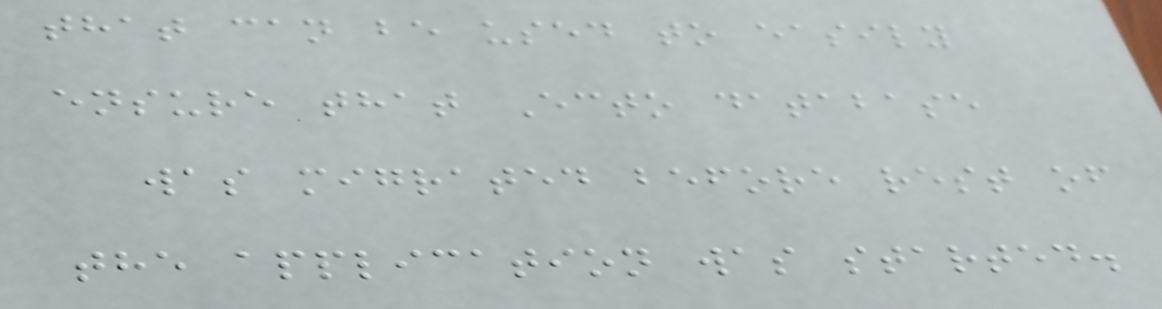that can be used to easily
ensure that Ecto database
was migrated before rest of
the application was started.
